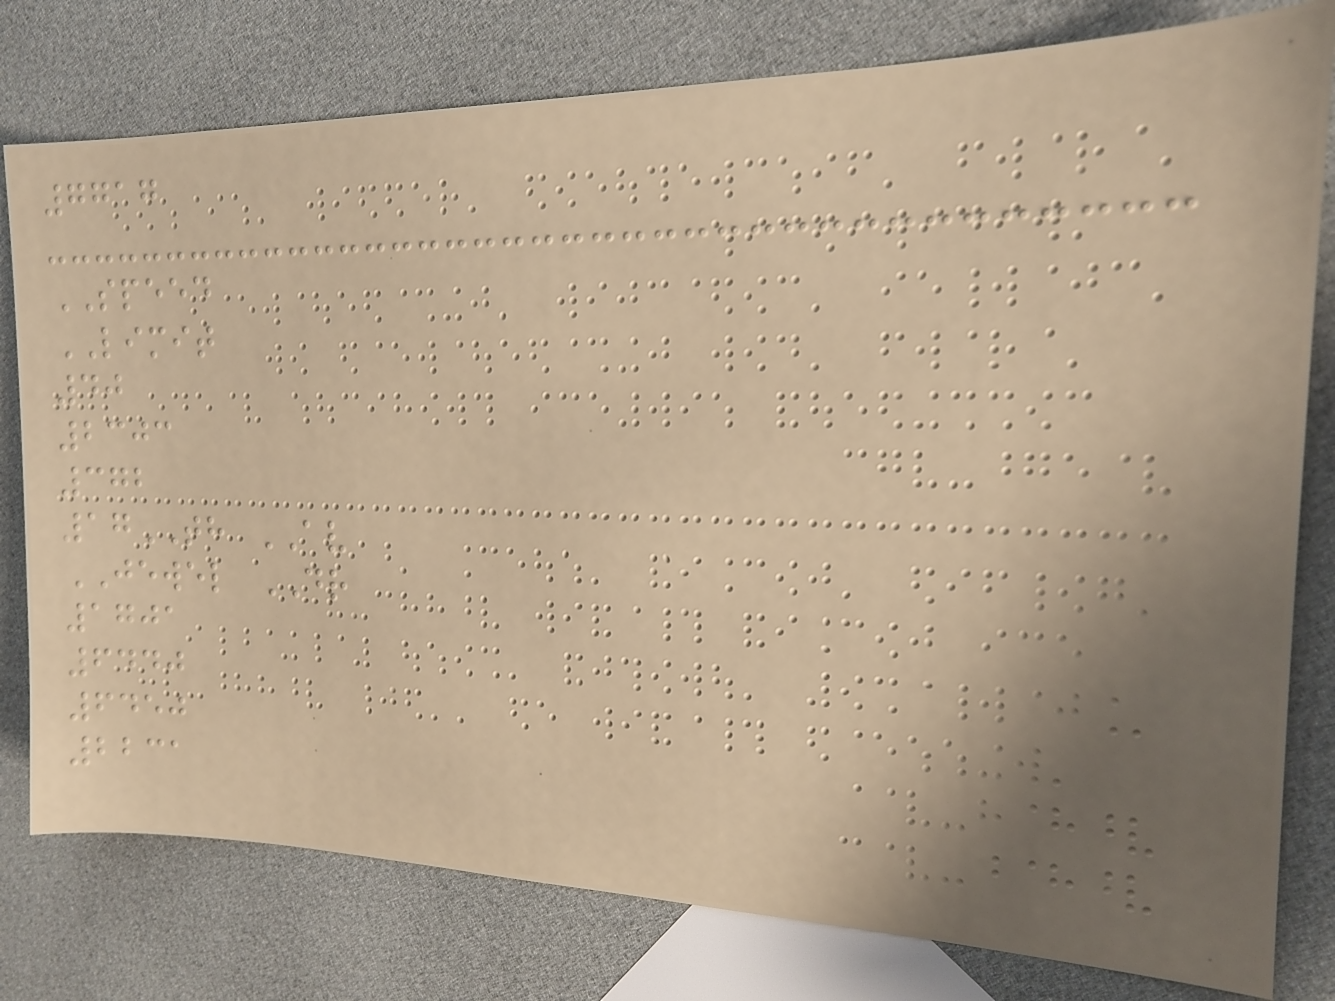7717
SPEED
LIMIT
40
2303
372
17TH AV
JEWEL DR
1701
6440
6450
2231
